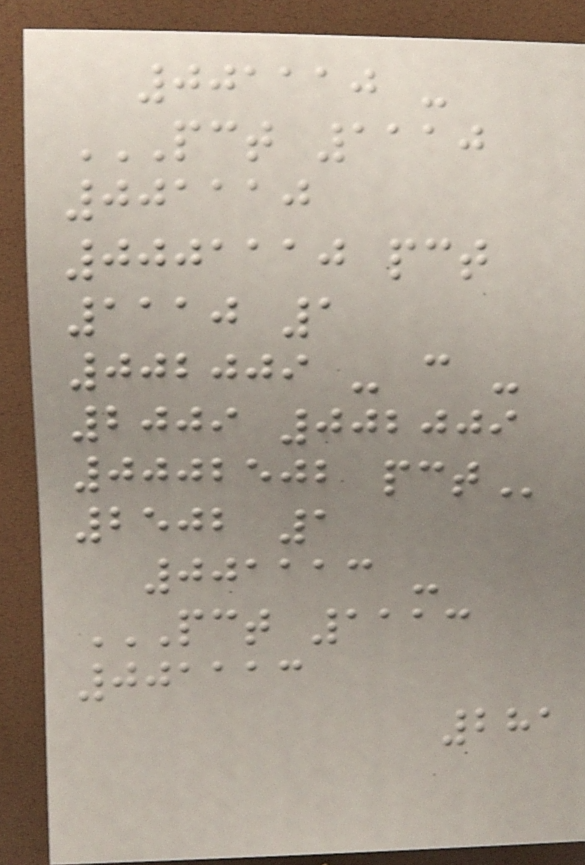001110 -
PCT 1110
001110
0001110 PCT
1110 1
002009 - C -
2009 002009
0002502 PCT
2502 1
001113 -
PCT 1113
001113
281
